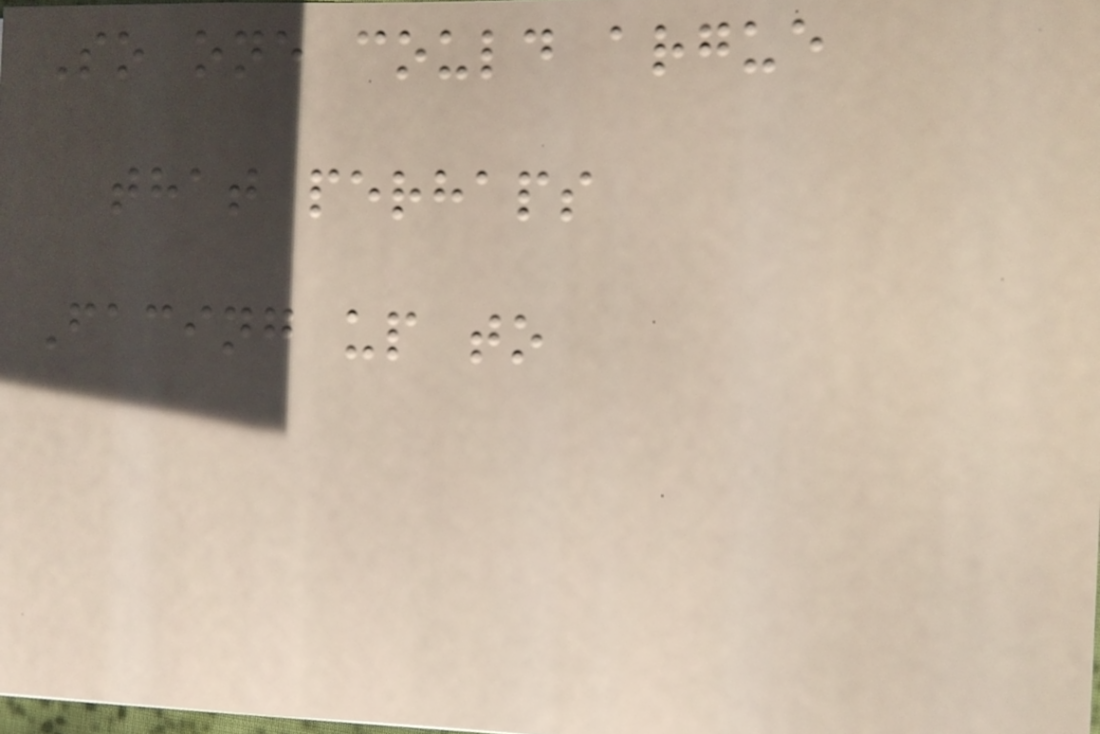So one could argue
that perhaps
Facing up to
